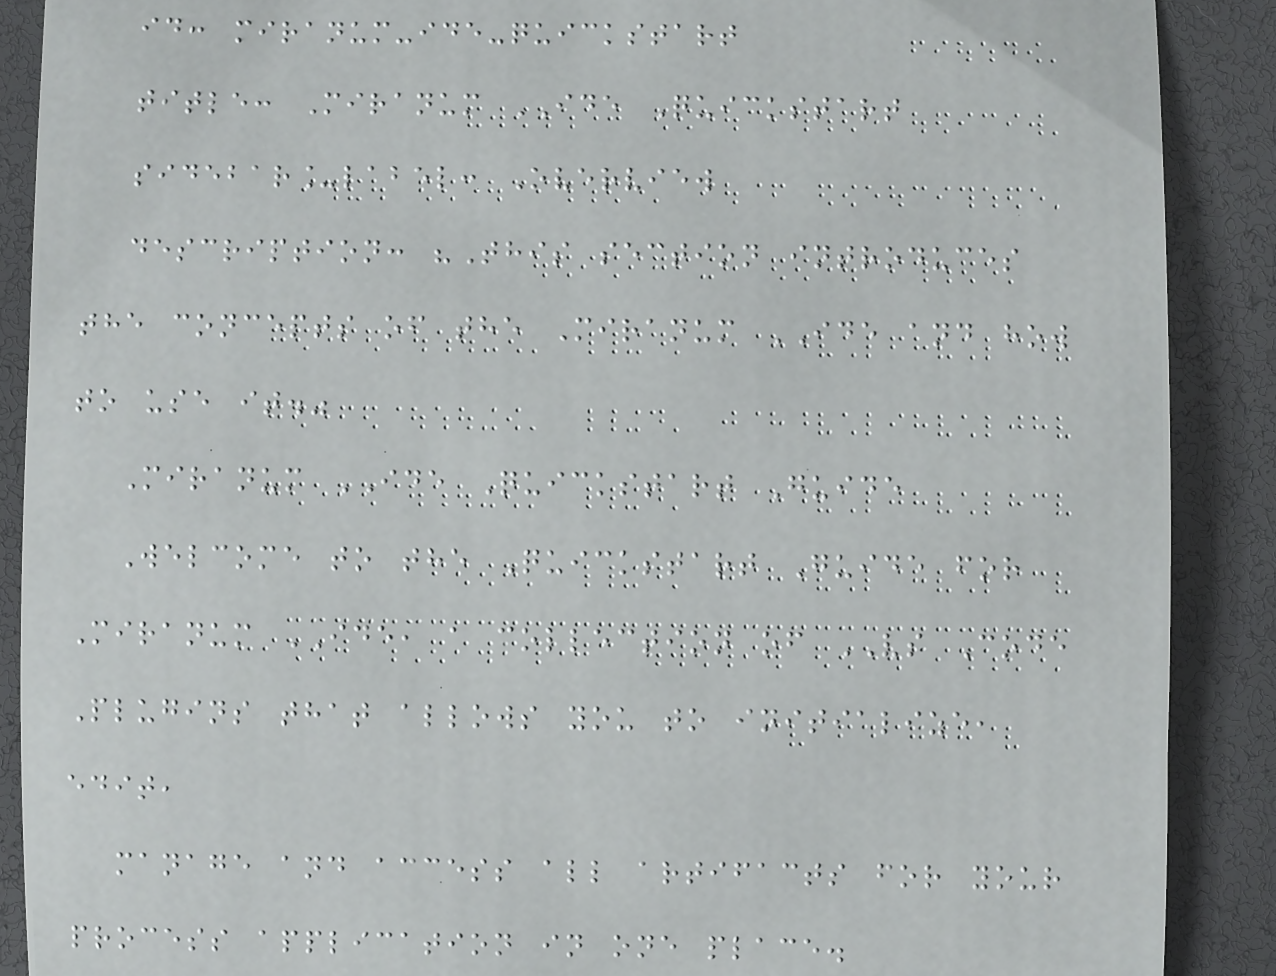id: miranum-ide-quickstart
title: Miranum IDE Quickstart
sidebar_label: Overview
description: "This section introduces
the concepts of the Miranum IDE and how
to use it."
Miranum IDE Quickstart Guide
Welcome to the Quickstart Guide for
Miranum IDE, a collection of VS Code
Plugins that allows you to initialize,
edit,
manage and access all artifacts for your
process application in one place.
